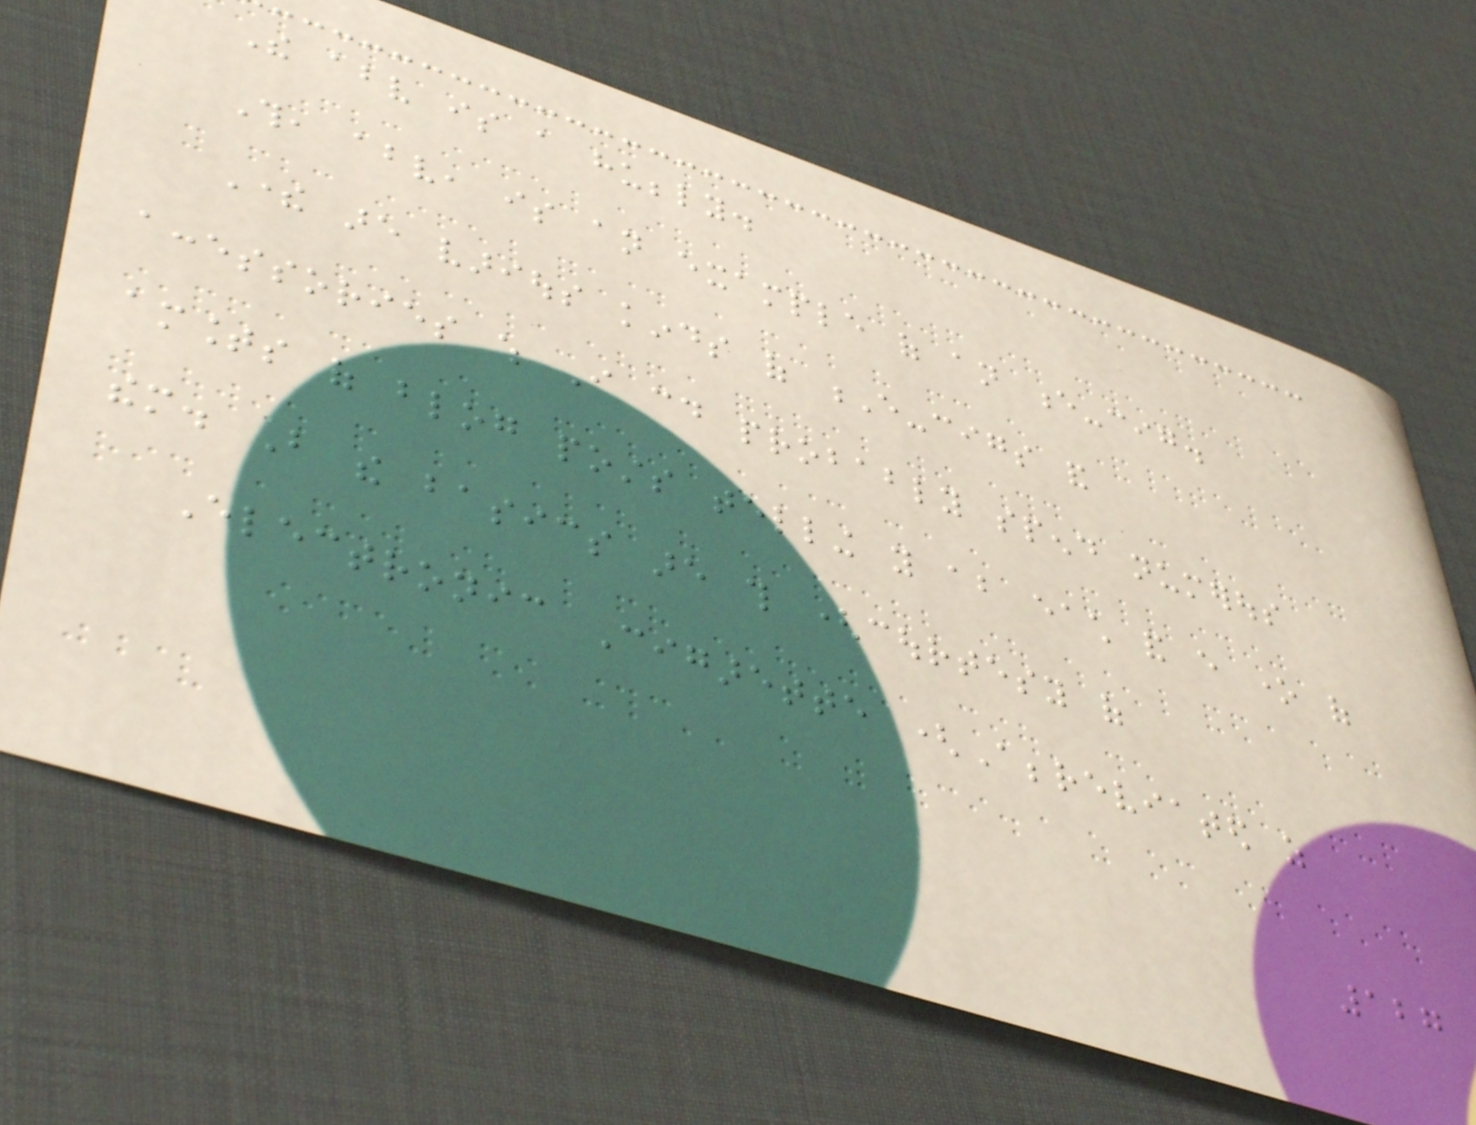The above is a hubbly.
This, above, is an example of an e-cig.
There are various kinds of E-cigs and
accessories which I could probably spend numerous
amounts of blog posts telling you about each and every one of
them. But the basics are this (courtesy of
Electronic Cigarette (Abbreviated as
127
